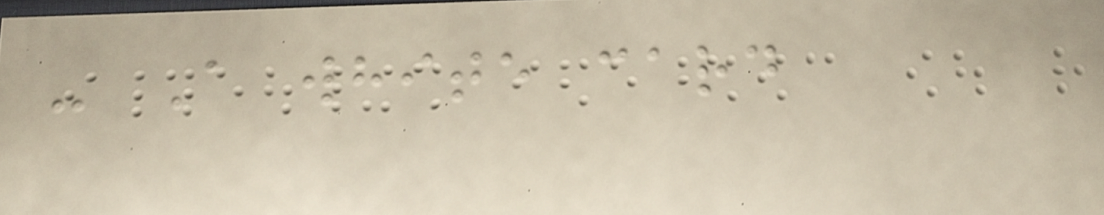- A white card
